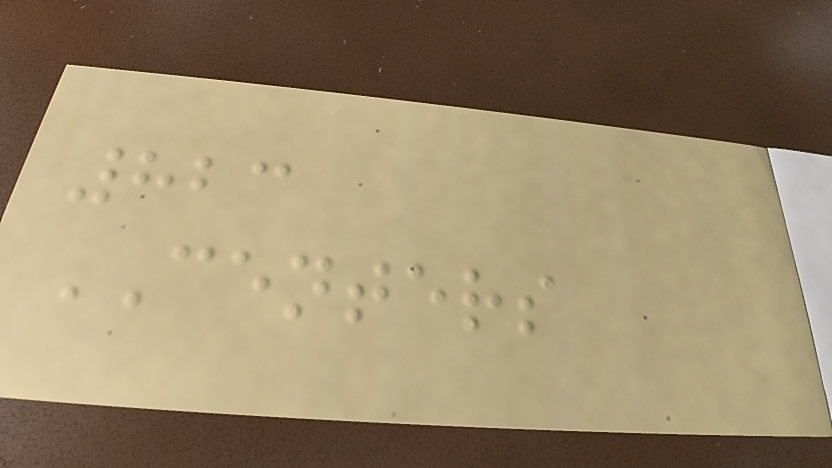823
CENTERS
